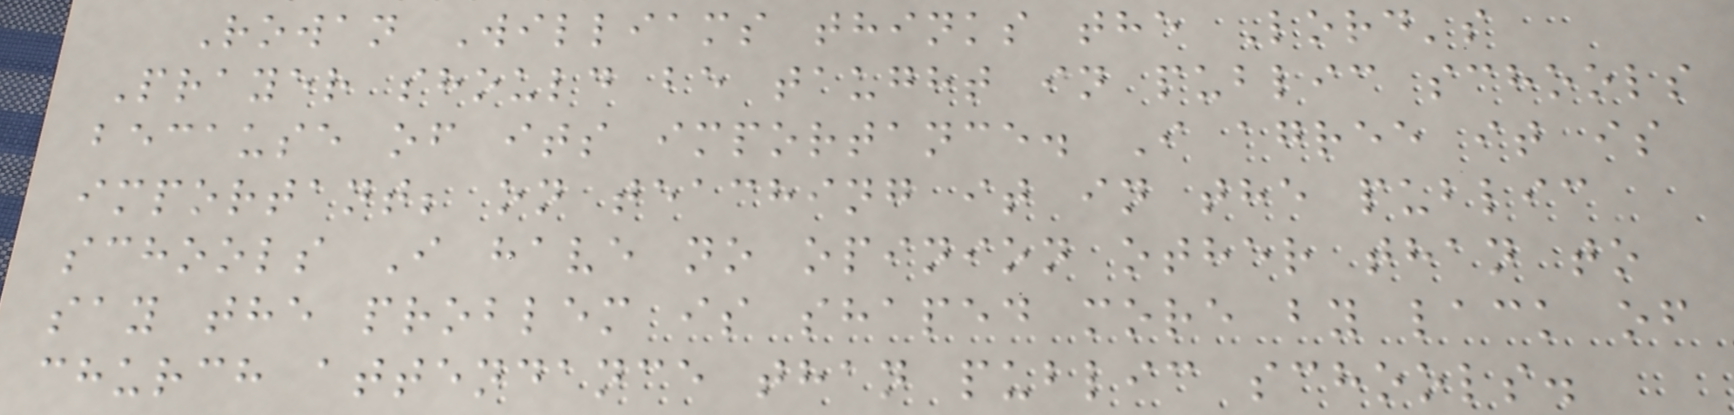Rowan Williams thinks the Lord's
Prayer should be taught in public schools
because of its importance. I agree it is
important; on teaching it in the public
schools I have no opinion other than to
say the problem is shaped more by lack of
church attendance than public schools.
